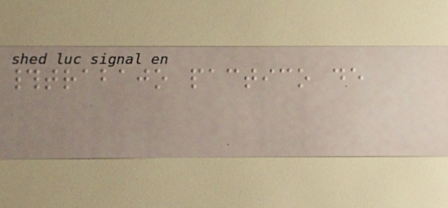#trabajo pactico de
